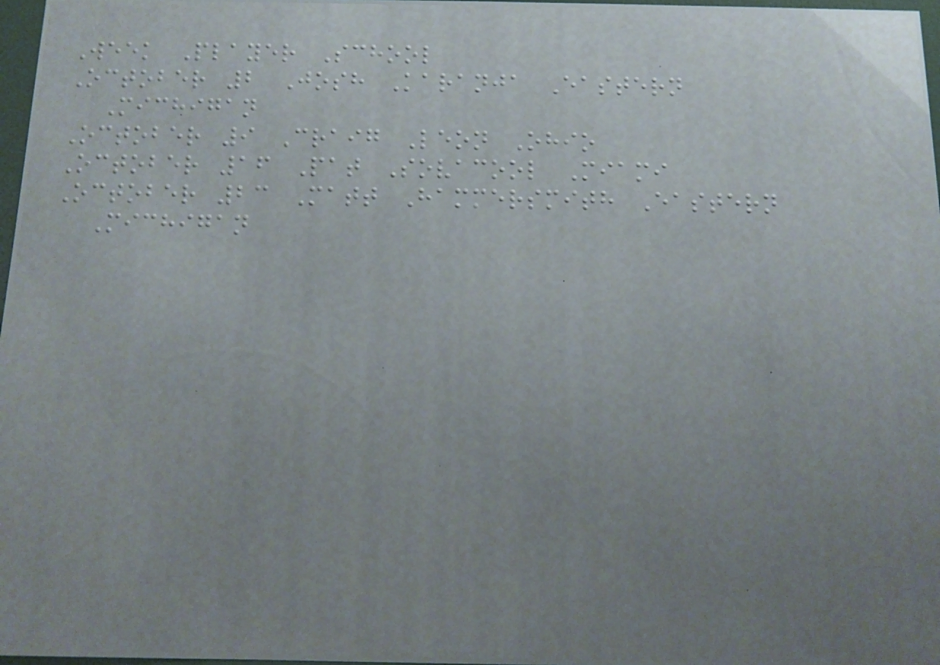Week Player School
October 2 Josh Karanja Eastern
Michigan
October 9 Craig Leon Ohio
October 16 Pat Sovacool Miami
October 23 Matt Hammersmith Eastern
Michigan
